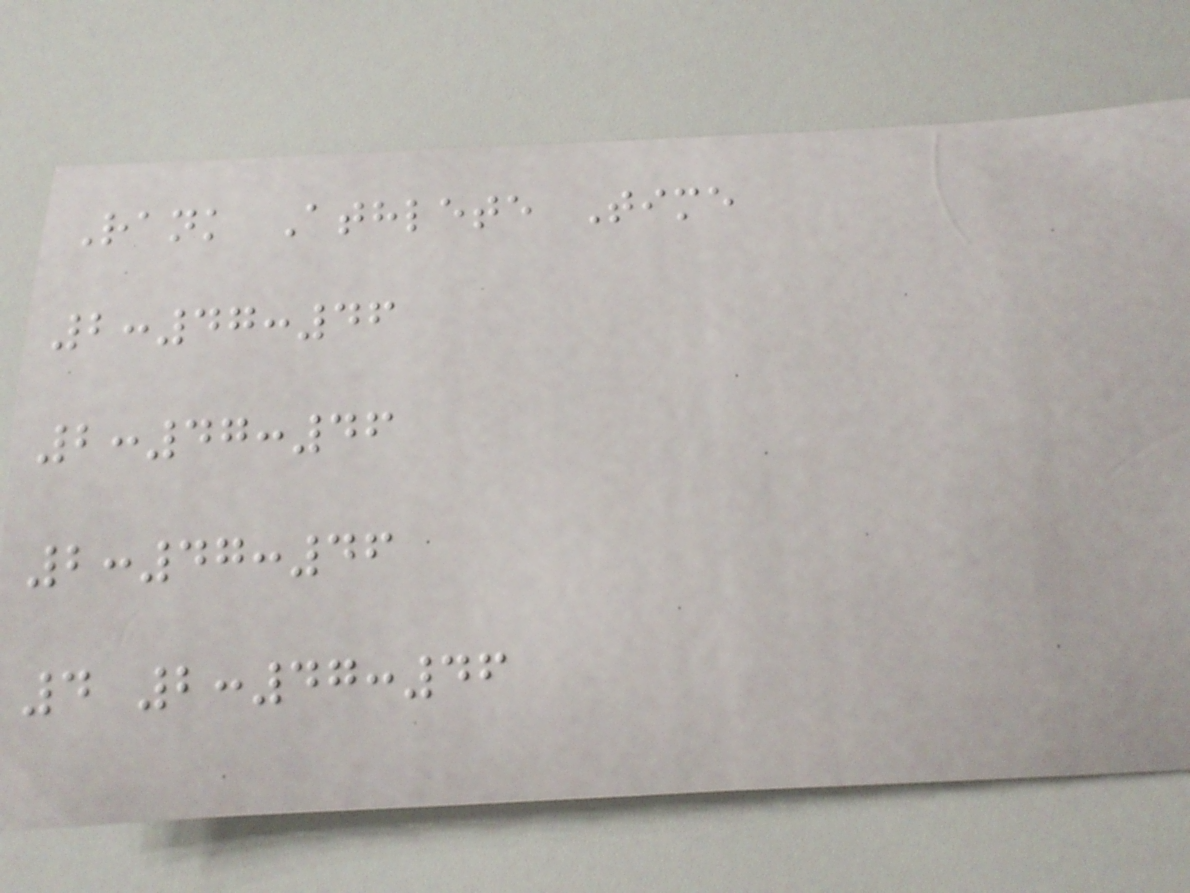Rank Athlete Time
2:47:46
2:47:46
2:47:46
4 2:47:46
